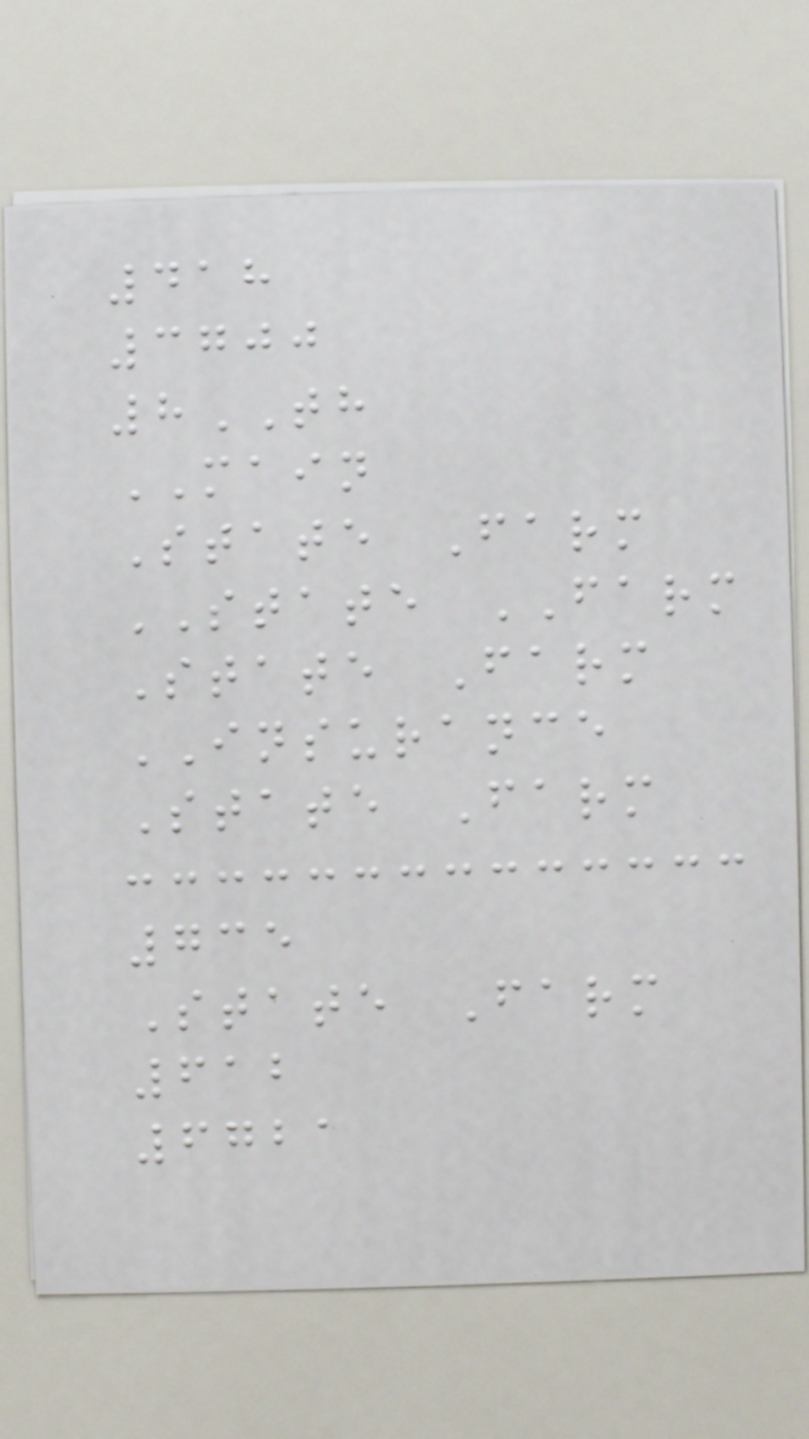418
3700
8TH
MAIN
State Farm
STATE FARM
State Farm
INSURANCE
State Farm
735
State Farm
612
6721
